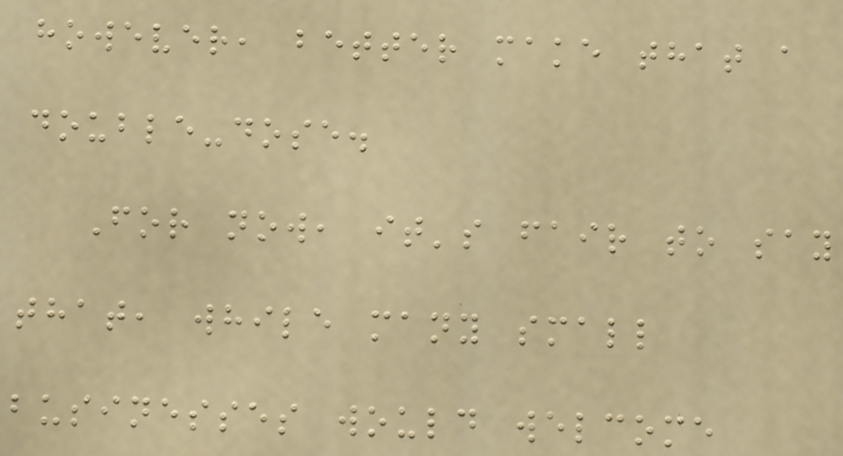however, better make that a
double-dose.
For now, it's fair to say
that, while many small
businesses would welcome
